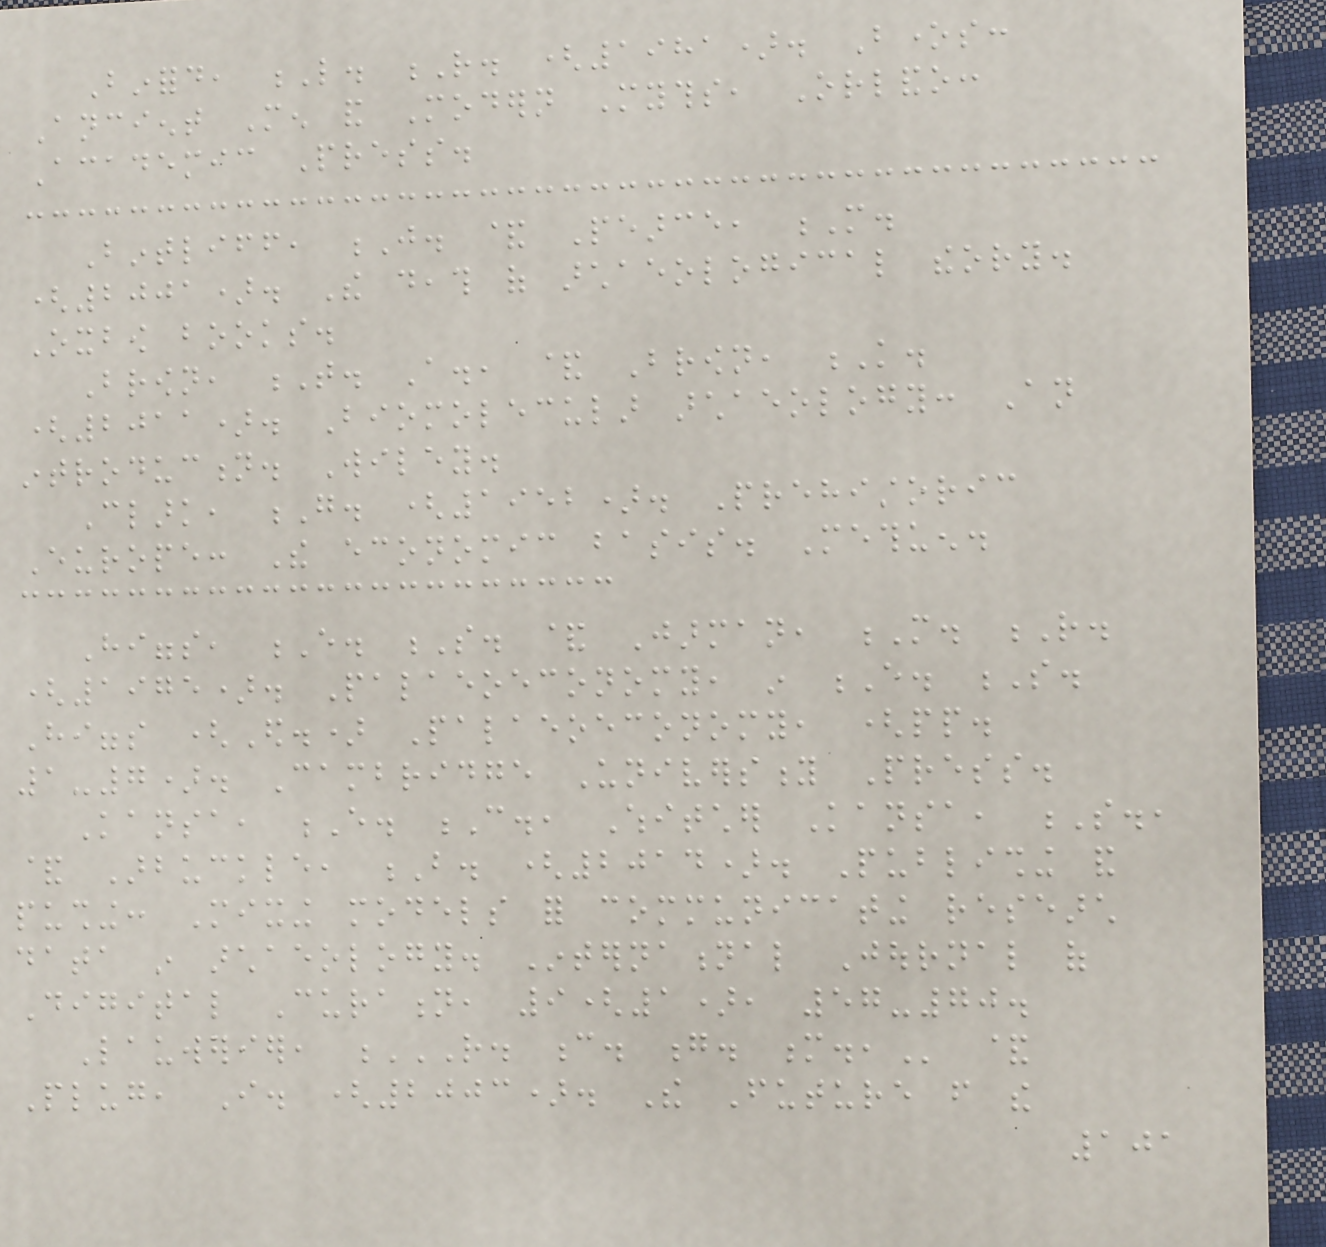Binford, L. R. (1981). Bones:
Ancient Men and Modern Myths, Orlando:
Academic Press.
Bintliff, J. & Pearce, M.
(2001). The death of archaeological theory.
Oxbow books.
Brown, T. A., & Brown, K.
(2011). Biomolecular archaeology: An
introduction. Wiley.
Clark, G. (1952). Prehistoric
Europe: The economic basis. Methuen.
Higgs, E. S. & Jarman, M. R.
(1975). Palaeoeconomy, in E. S.
Higgs (Ed.) Palaeoeconomy, (pp.
1-7). Cambridge University Press.
Kansa, E. C., Whitcher Kansa, S.,
& Arbuckle, B. (2014). Publishing and
pushing: Mixing models for communicating research
data in archaeology. International Journal of
Digital Curation, 9(1), 57-70.
Lauwerier, R. C. G. M., &
Plug, I. (2003). The Future from the
101
